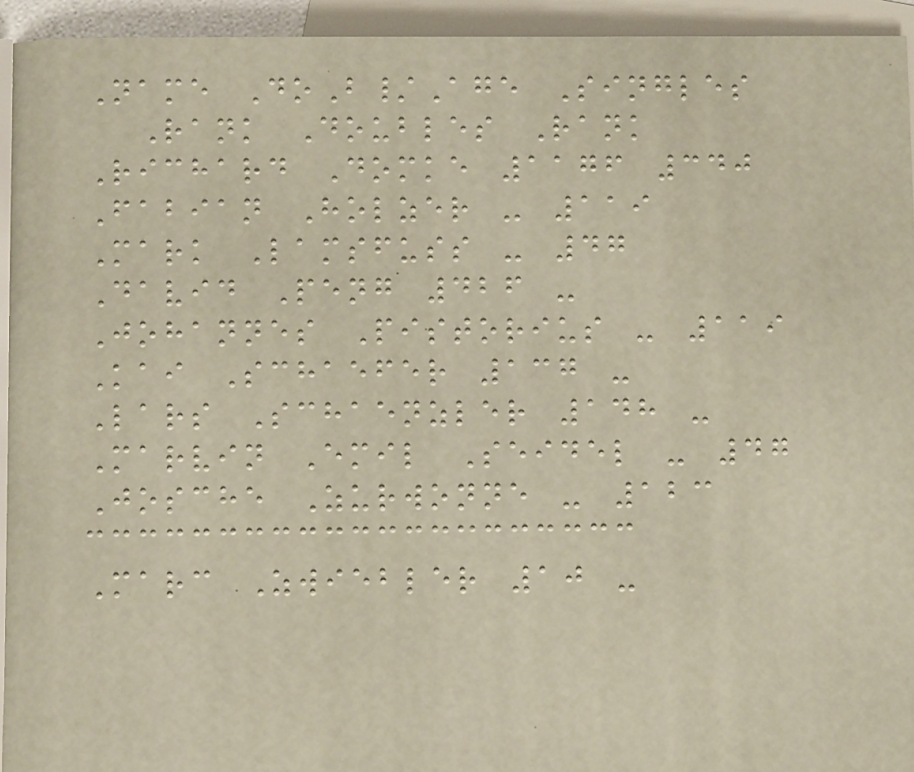Name DoB/Age Singles
Rank Doubles Rank
Richard Domke 1176 340
Fabian Holzer - 119
Mark Lamsfuss - 47
David Peng 426 -
Johannes Pistorius - 119
Kai Schaefer 137 -
Lars Schaenzler 148 -
Marvin Emil Seidel - 47
Josche Zurwonne - 123
Marc Zwiebler 10 -
